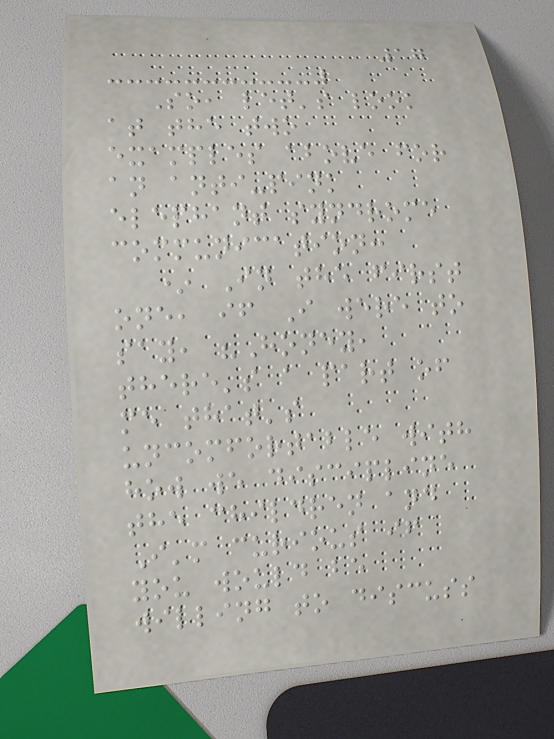17
So, let's look
at the two
examples above for
an anti-pink
elephant syndrome
communication:
* In the first
one, if I were to
say, "Honey,
there's a part of
me that's
uncomfortable with
how we discipline
the children and
I'm curious if
you would be
willing to discuss
